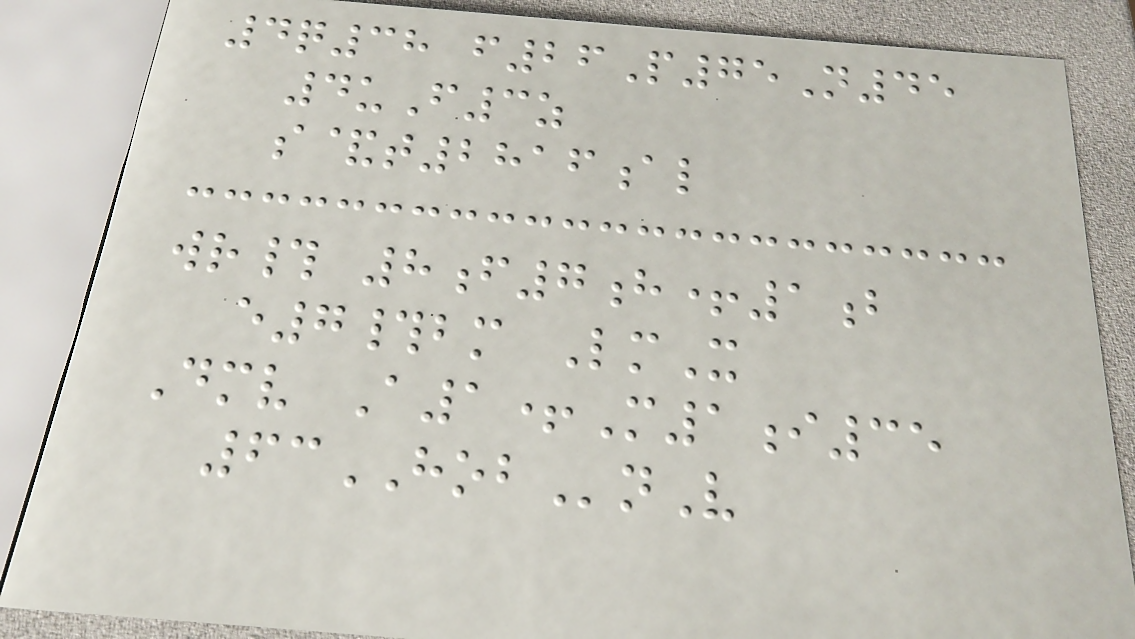4q38 f26P75N45
4uF3z
s&t2816al
wr# 8f7h+1b
e7#bm LmX
Dmv A1+M1i35
63HOBnV
